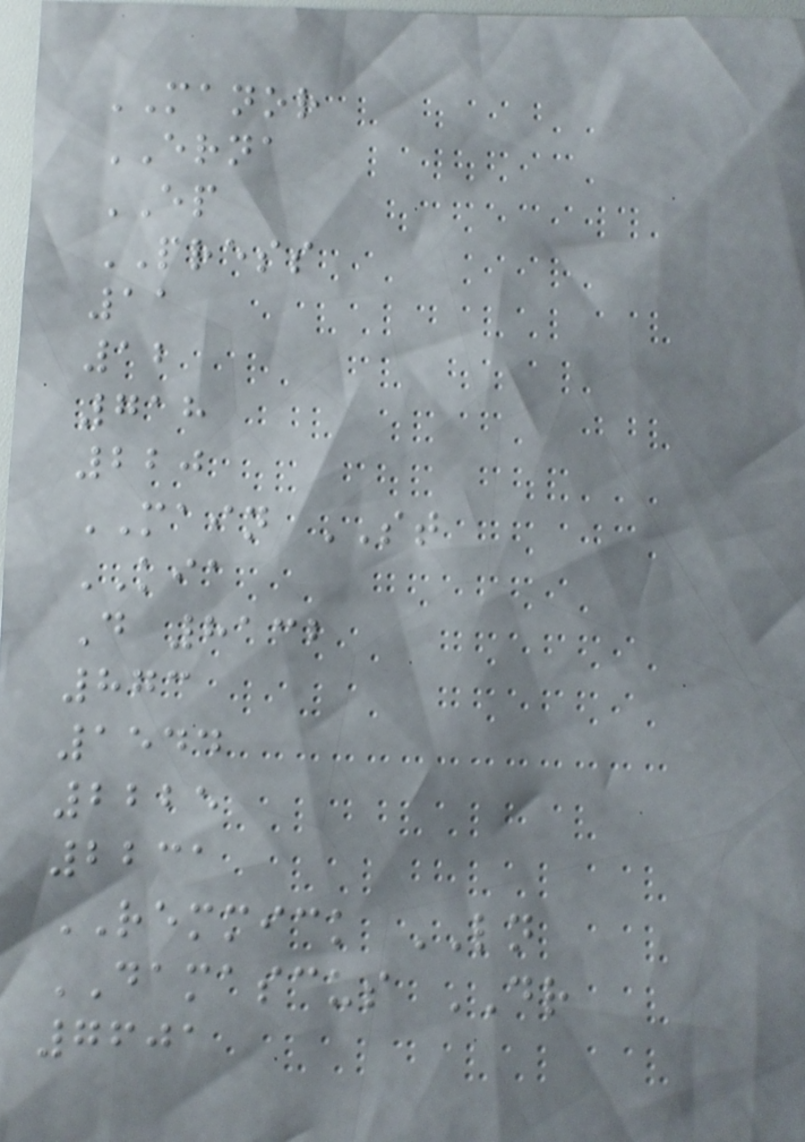MANOR
ERNA
EP
PRESS
11
12
718
220
MAIN ST
KIA
D 8132
873
1544
2225
2231
REMMICK LN
DAMASCUS DR
7601
